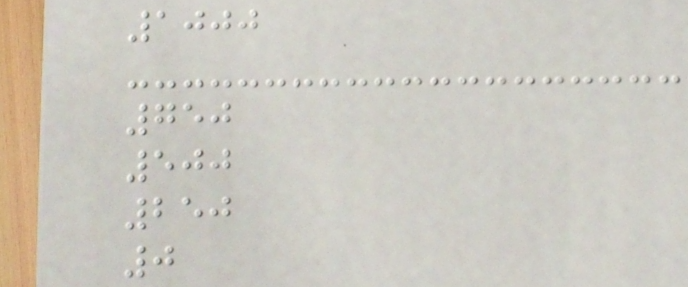1000
750
500
250
0
